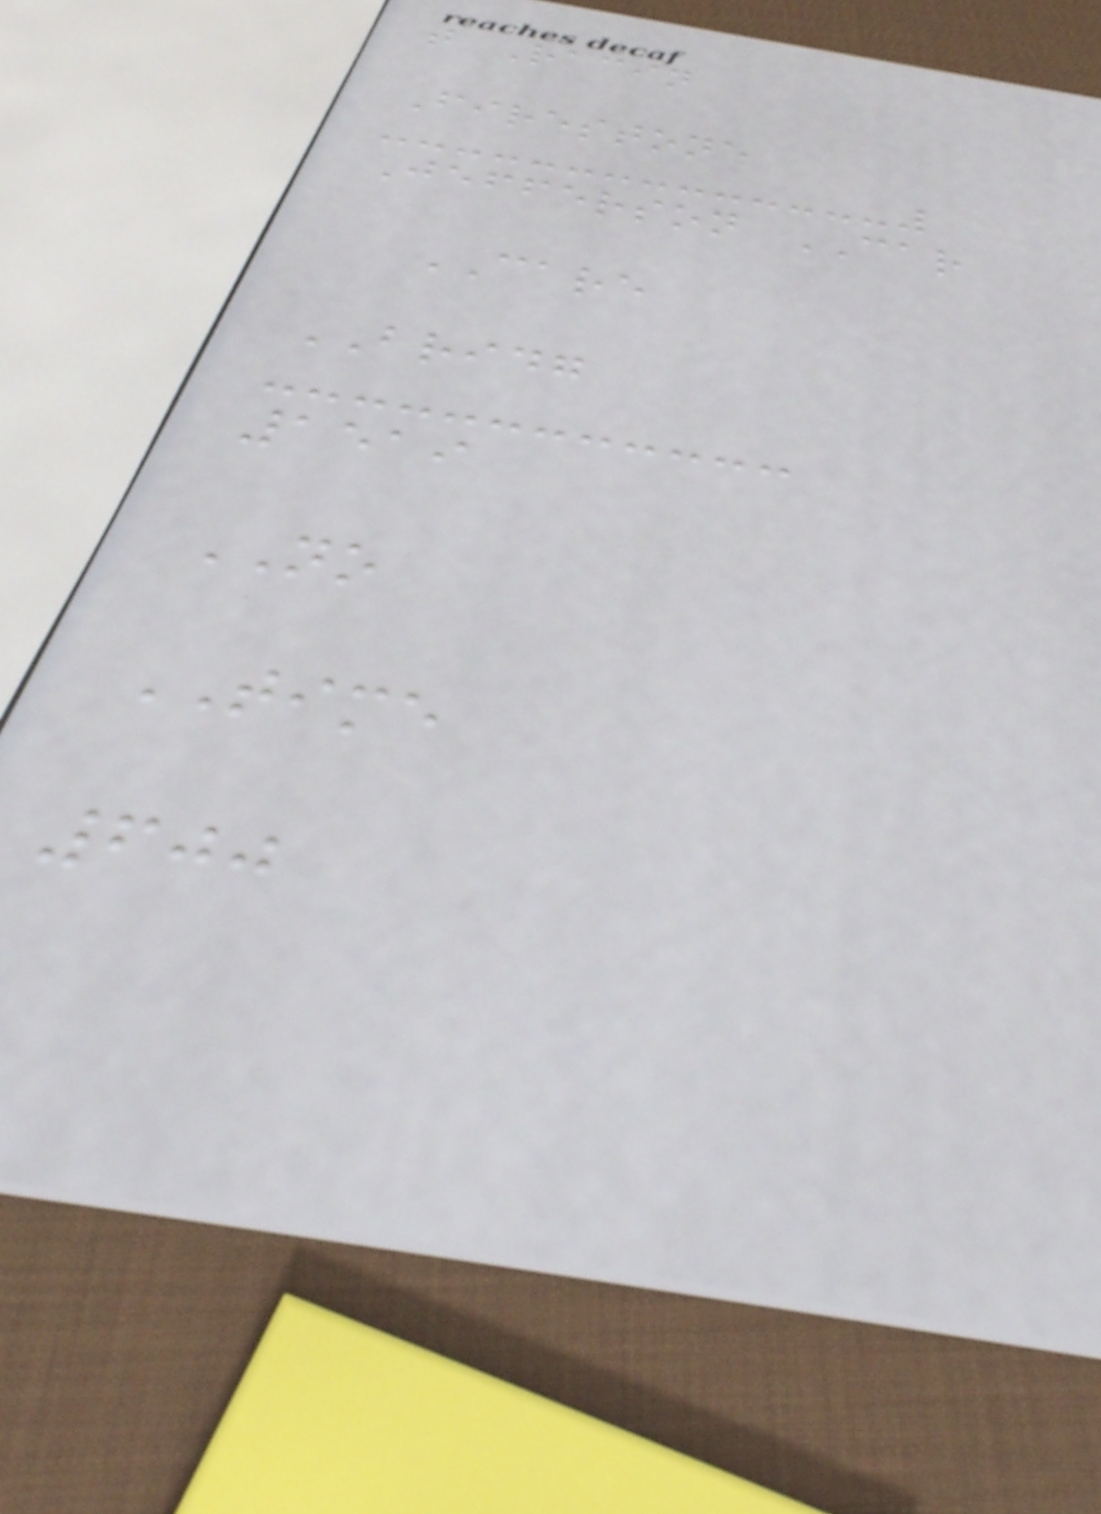t Racin
Firestone
Jefferson CAR
CARE
BRIDG
1519
NO
TIME
600
